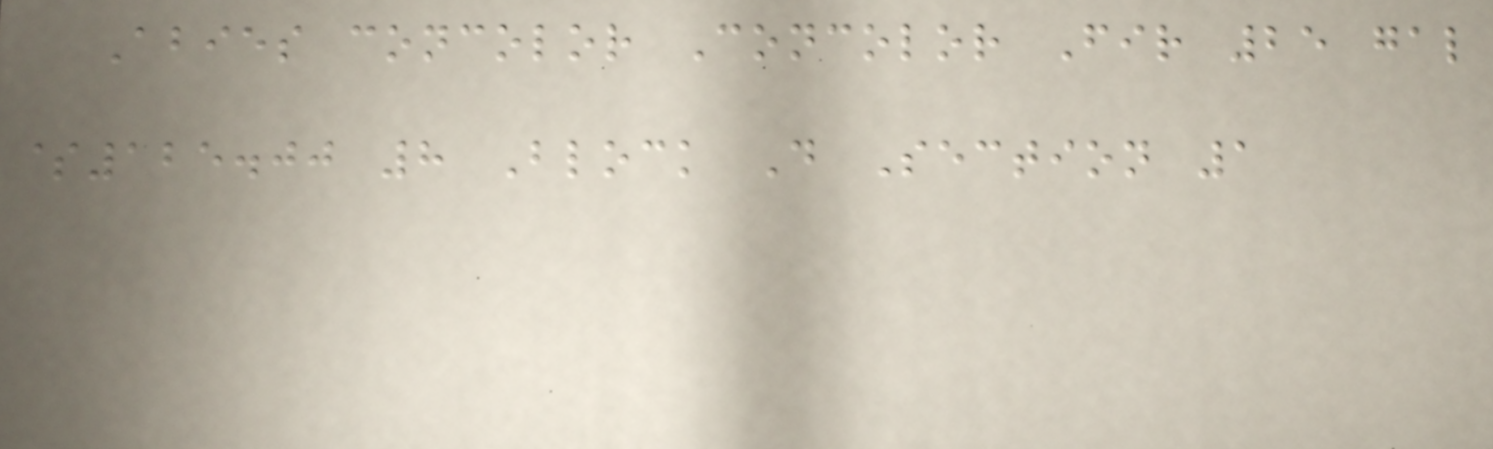Abies concolor Concolor Fir 25 gal
$125.00 8 Block D Section 1
